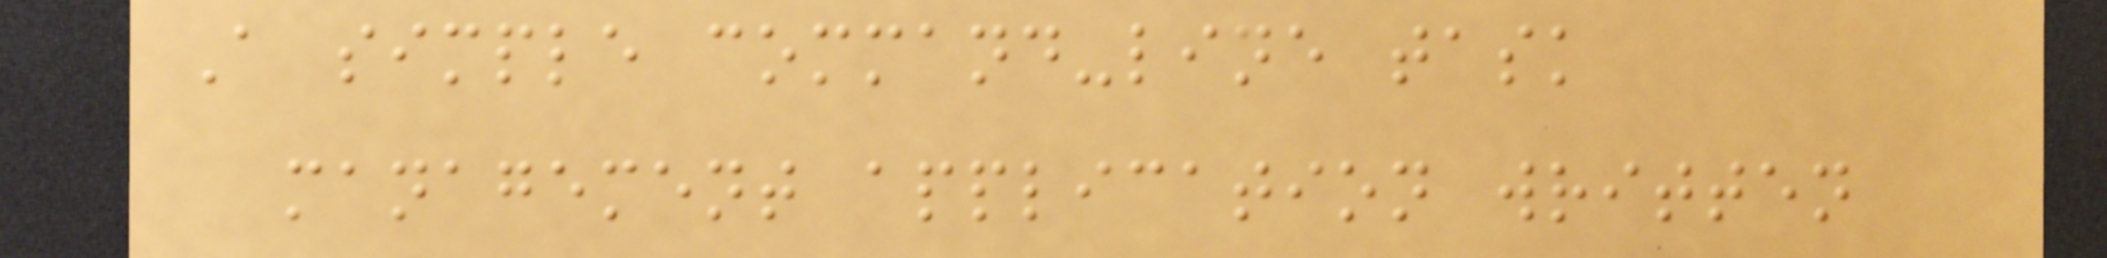A simple command-line task
management application written
